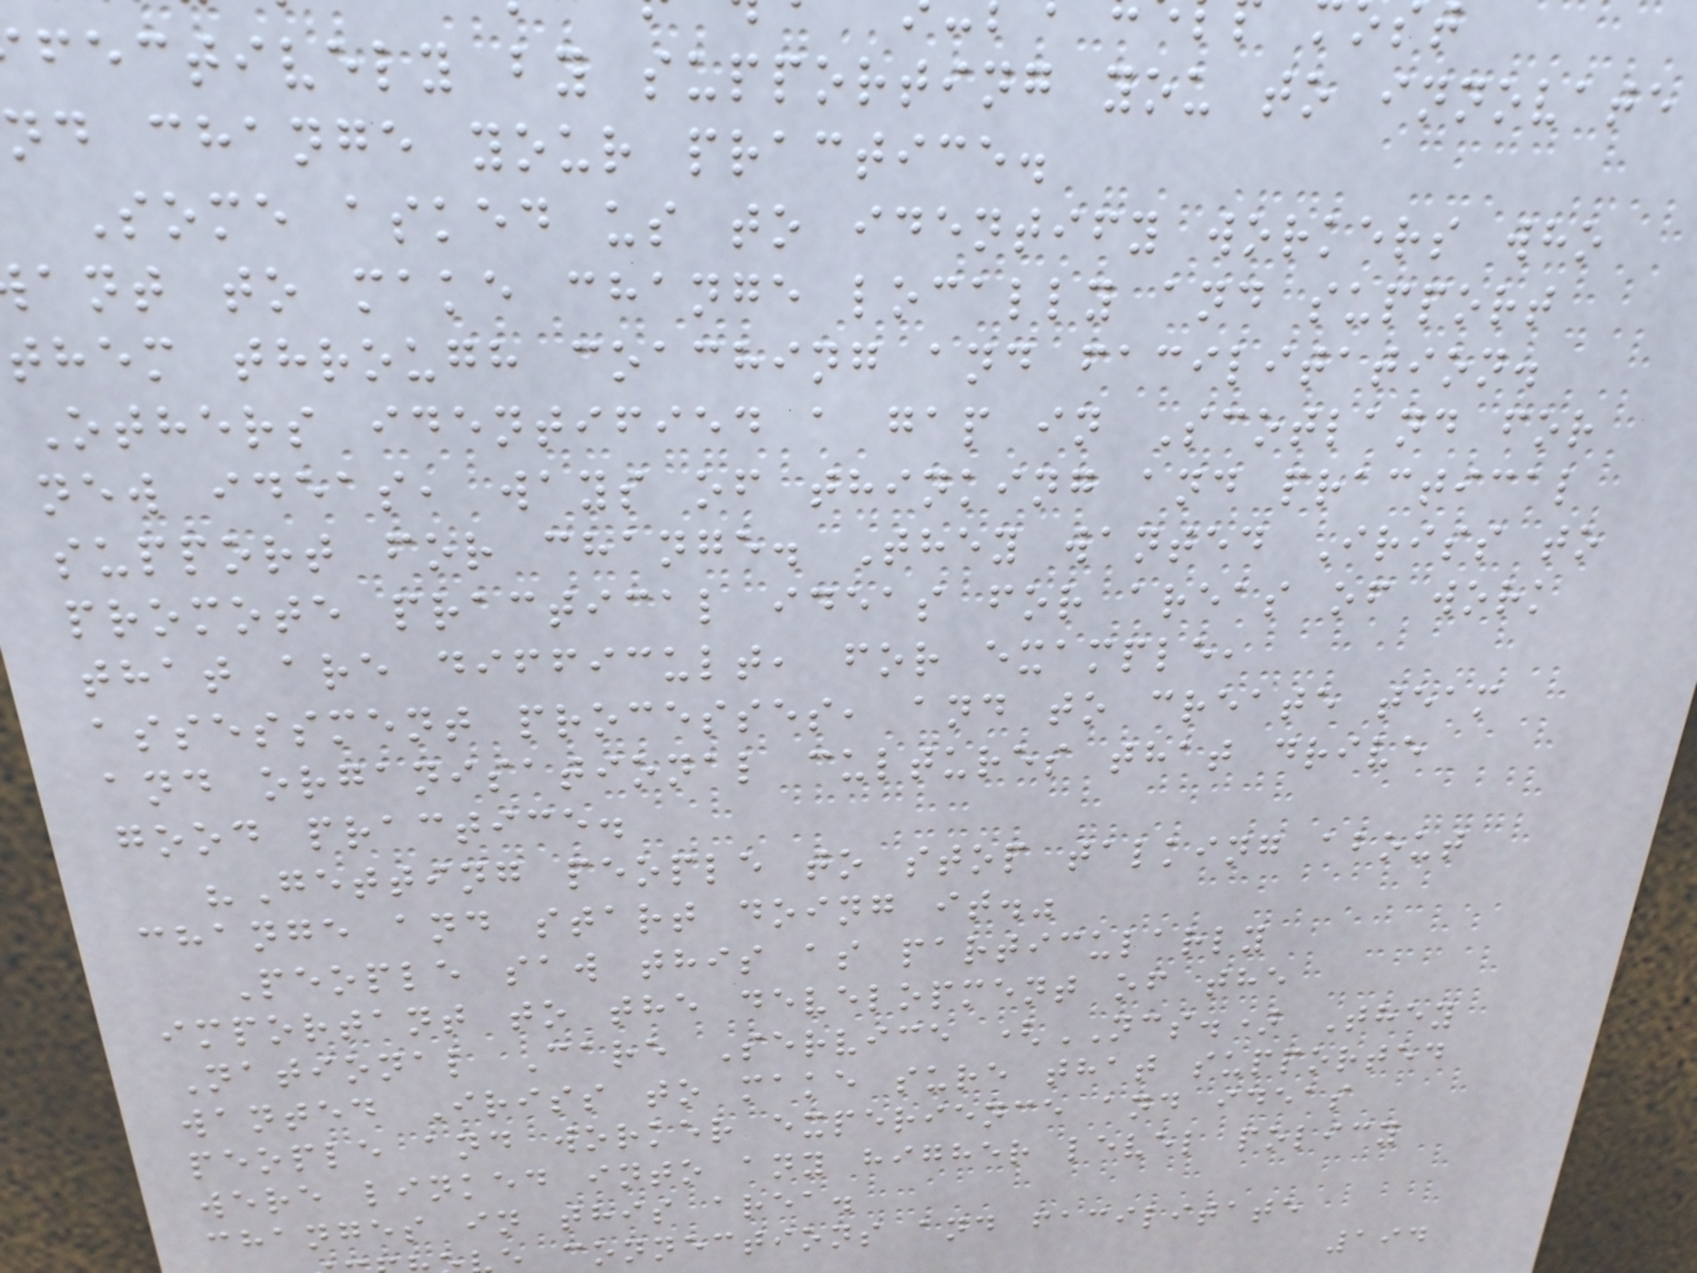fectively by supporting you to innovate
nd change your practice.
Some asked us to identify workers who
ant to make change locally and support
them through coaching and facilitation.
Others identified a gap in Scotland for
new ideas, ways of thinking and practical
support for change. They wanted Iriss to
promote practical ideas for areas of work
that are difficult, for example,
assessment processes, and to create team
and organisational cultures that drive
good practice.
"Getting people to stop talking about
change and start doing it."
People saw this as particularly
important to the development of the
National Care Service (NCS.) They
wanted Iriss to make sure that supported
people and worker experience and ideas
were linked into any higher level policy
changes in this area.
connections and facilitate
194
